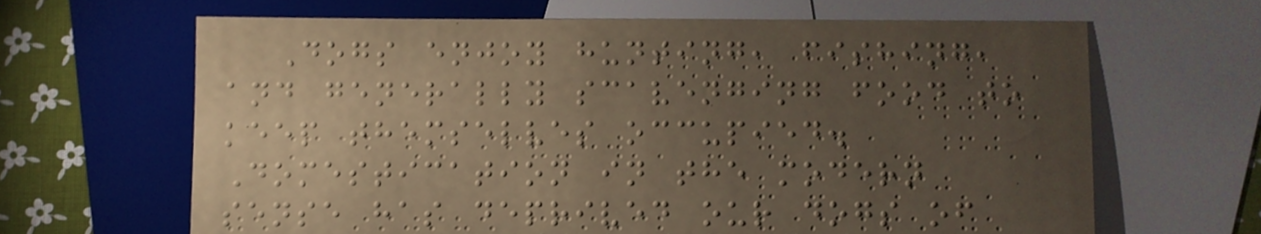Dogs enjoy hunting, fishing,
and generally scavenging food to
keep themselves occupied.
Domestication in the modern
sense has deprived our dogs of
